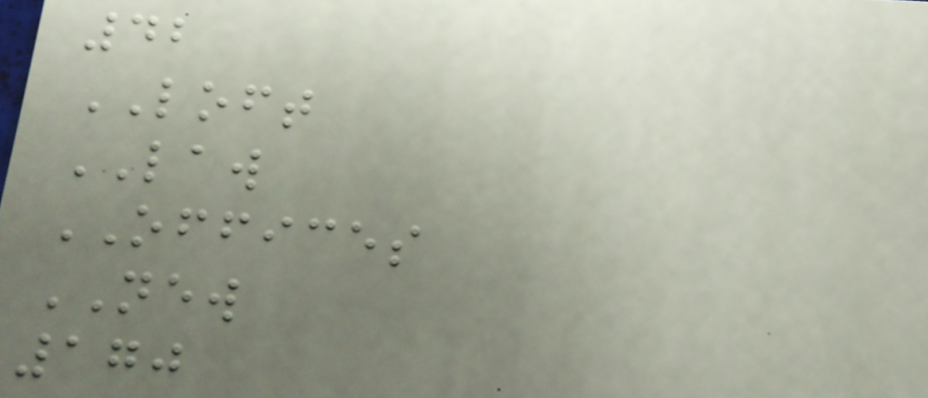42
LOFT
LAW
OFFICES
NEW
170
